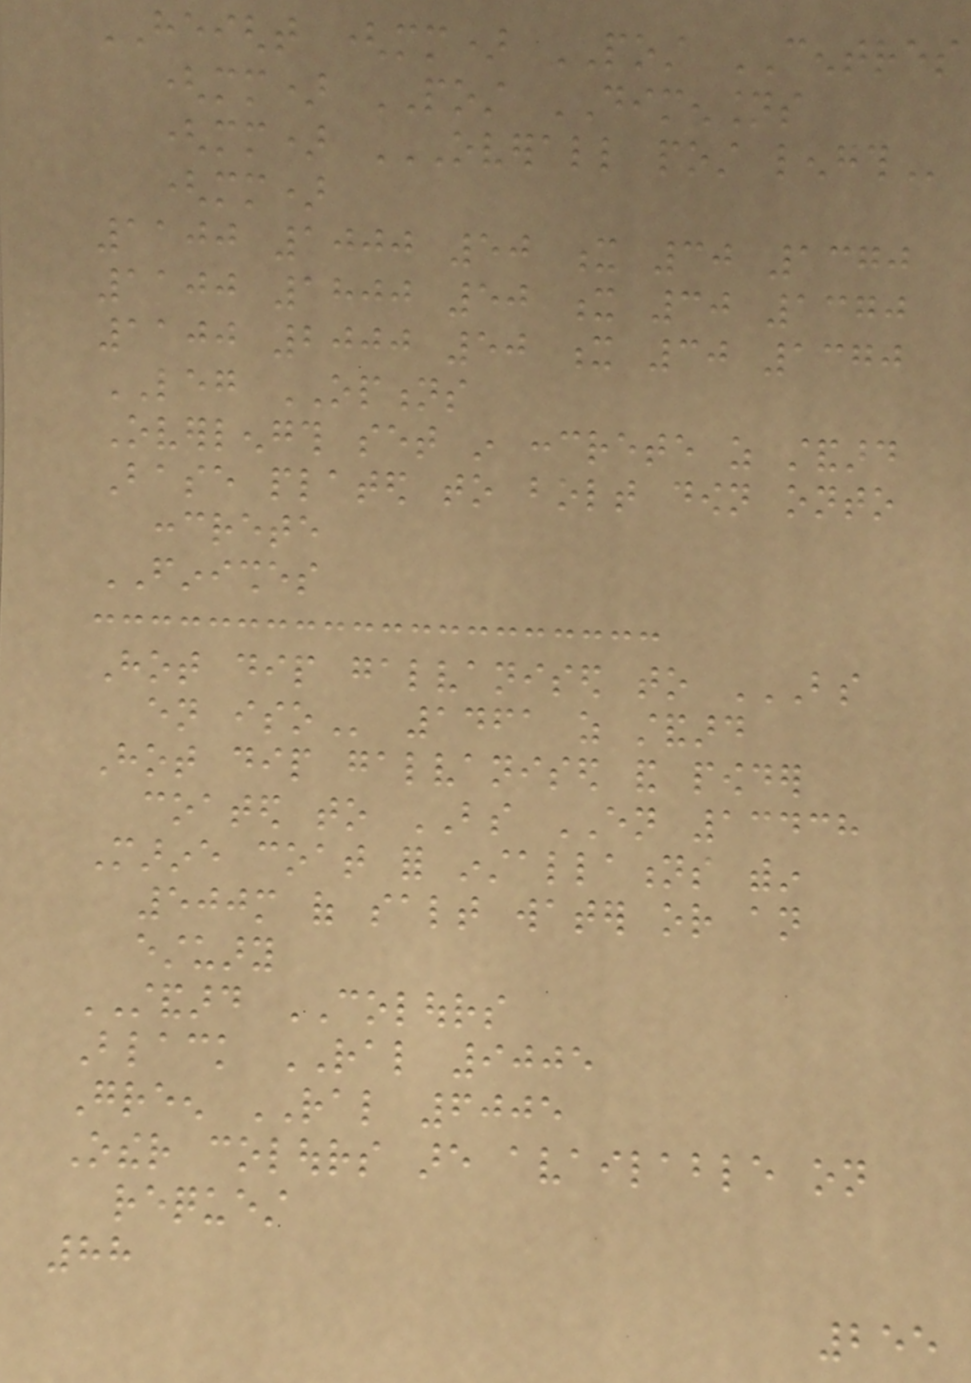HEIGHT (mm) POST CENTRES
(mm) POST DIMENSIONS
(mm) OVERALL POST LENGTH
(mm)
1100 1000 50 x 30 1370
1100 1800 50 x 30 1370
1100 2000 50 x 30 1370
LEG OPTIONS
Overlength set in concrete as standard
Base plated to bolt down onto
concrete
FINISHES
Hot dip galvanised to BS
EN ISO 1461 as standard
Hot dip galvanised and powder
coated to BS EN 13438
Marine coat for installations within
500m of salt water or an
estuary
STANDARD COLOURS
Black RAL 9005
Green RAL 6005
Other colours are available on
request
88
255
